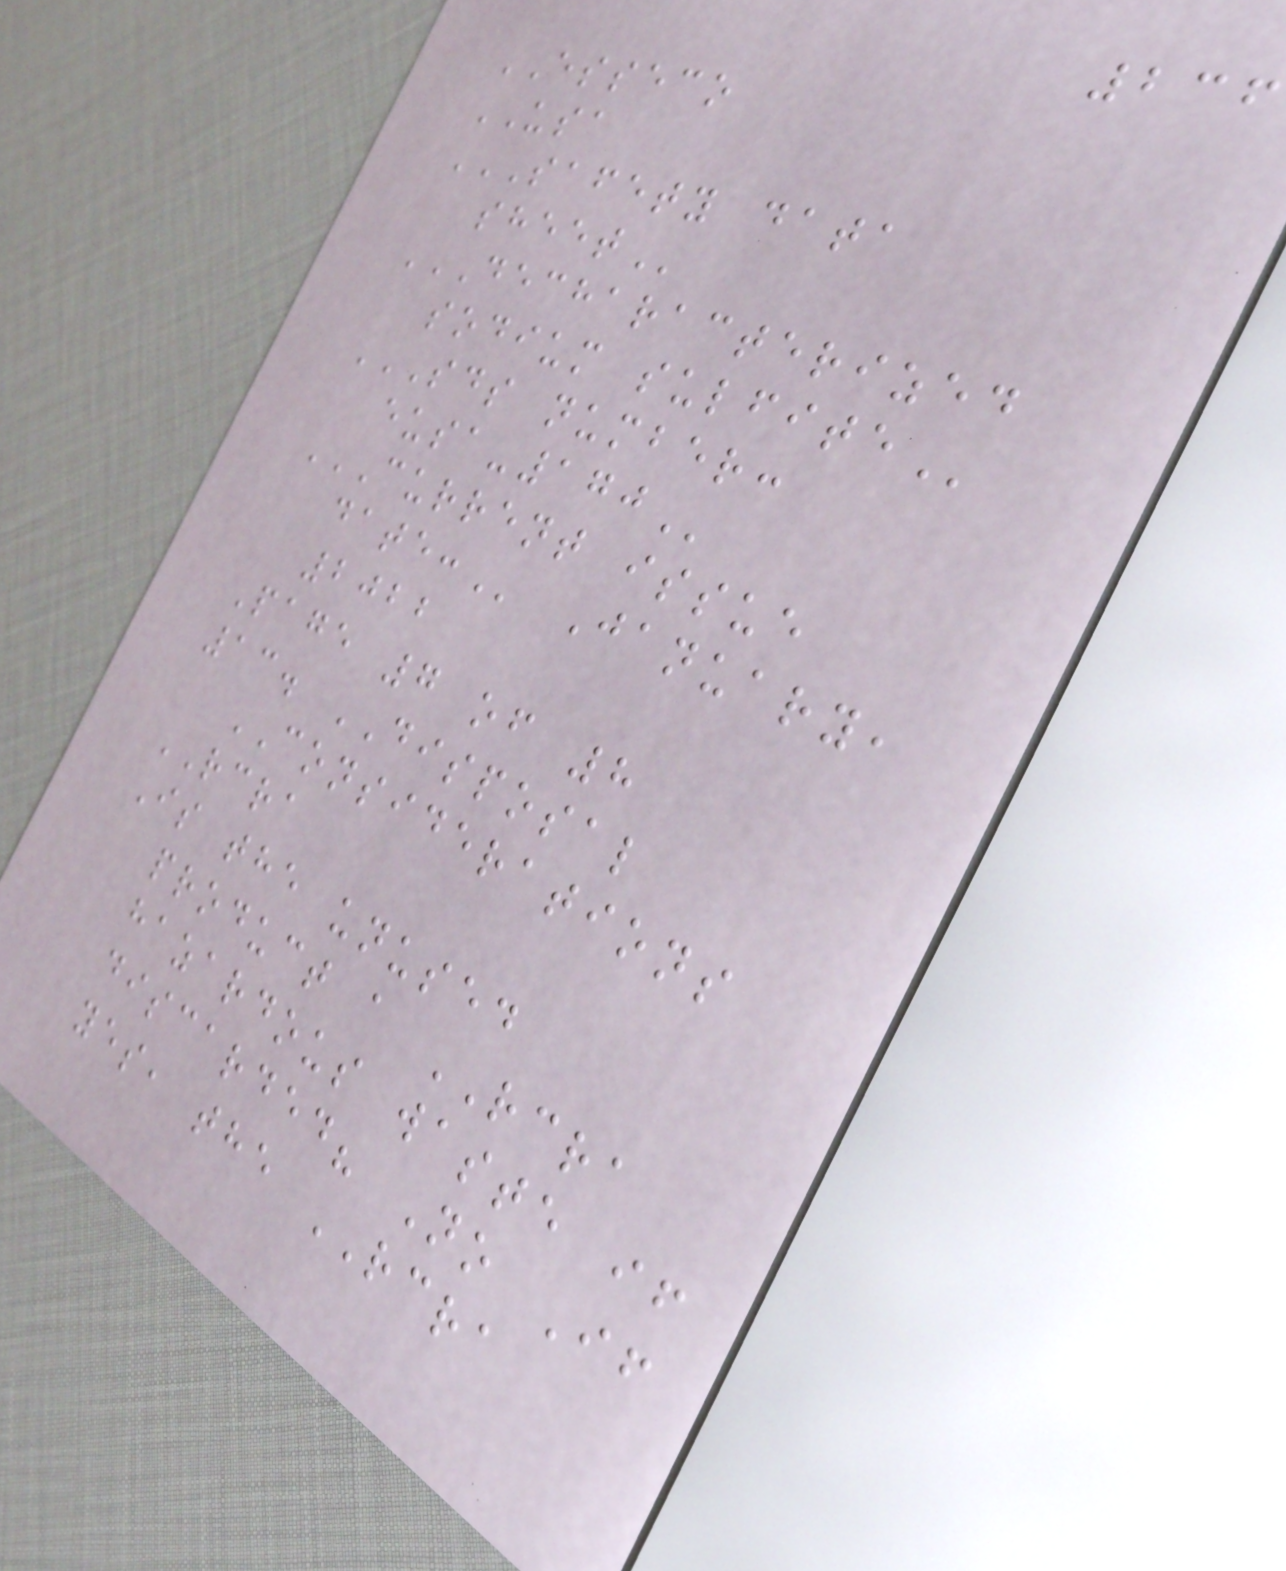236
ESSECO
USA
SAFETY DATA
SHEET
DECHARACTERIZED
SODIUM SULFITE
SDS NUMBER:
EUSA-170
CURRENT ISSUE
DATE: January,
2022
Page 7 of 8
13. DISPOSAL
CONSIDERATIONS
RCRA
Is the unused
product a RCRA
hazardous waste if
discarded? No If
yes, the RCRA
